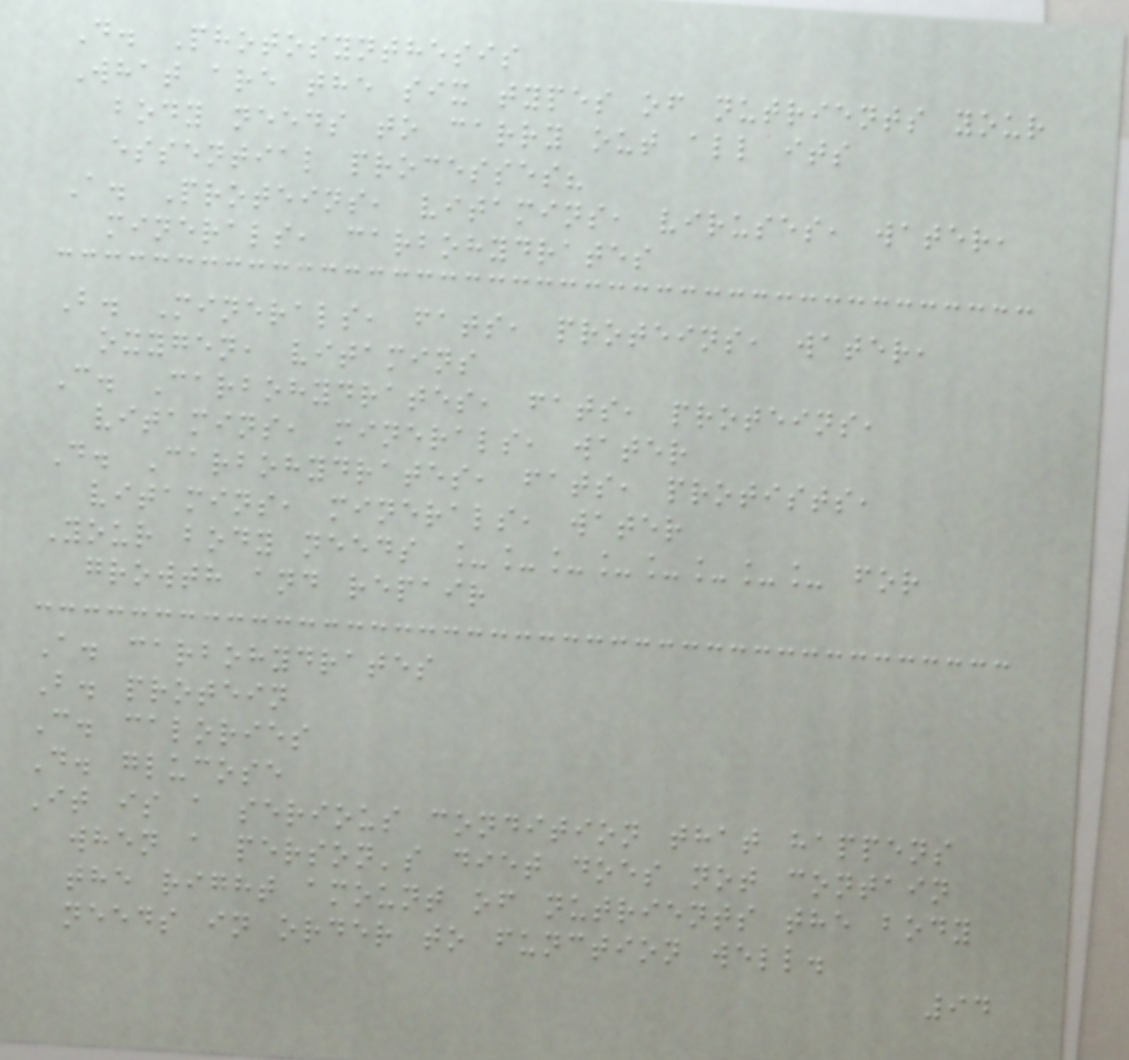D. Photosynthesis
What are the six types of nutrients your
body needs to carry out all its
essential processes?
A. Proteins, vitamins, viruses, water,
minerals, carbohydrates
B. Minerals, fats, proteins, water,
oxygen, vitamins
C. Carbohydrates, fats, proteins,
vitamins, minerals, water
D. Carbohydrates, fats, protists,
vitamins, minerals, water
Your body needs ________ for
growth and repair
A. carbohydrates
B. protein
C. calories
D. glucose
It is a serious condition that happens
when a person's diet does not contain
the right amount of nutrients the body
needs in order to function well.
94
